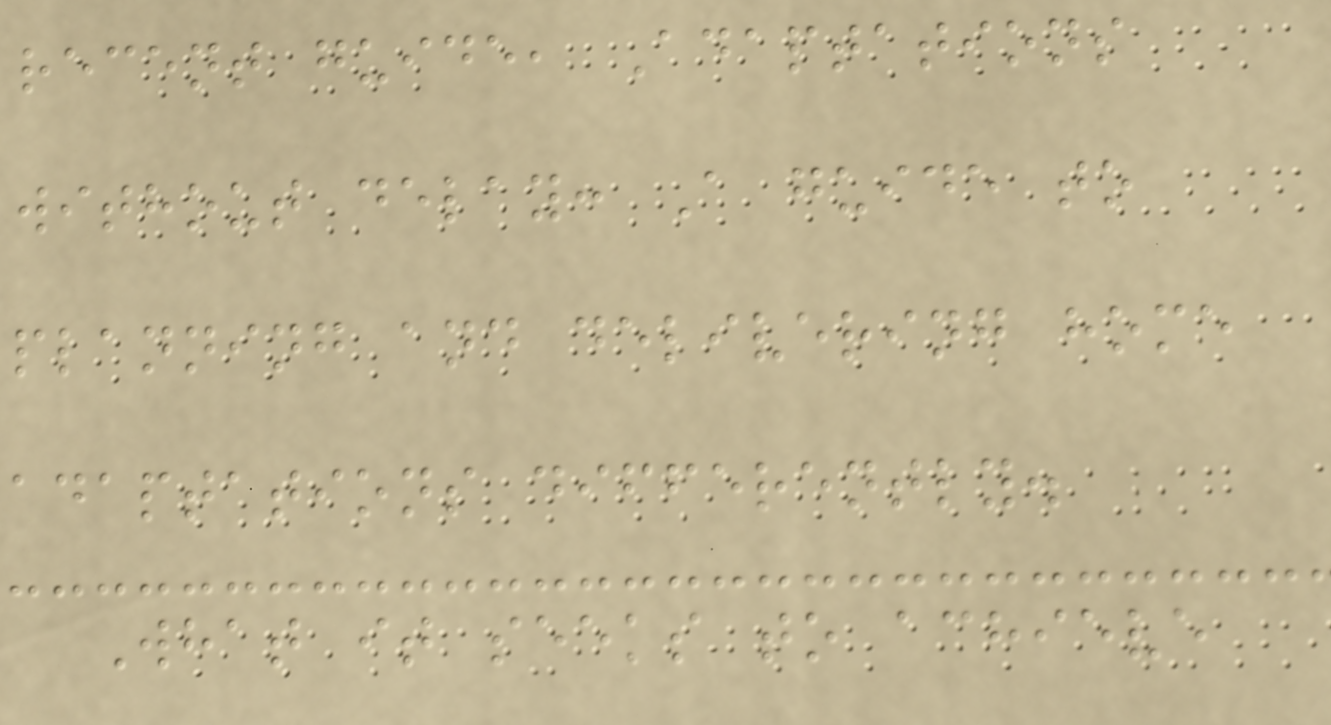recent guide, Adaptations
without delay: A guide to
planning and delivering home
adaptations differently.
What it seeks to achieve
